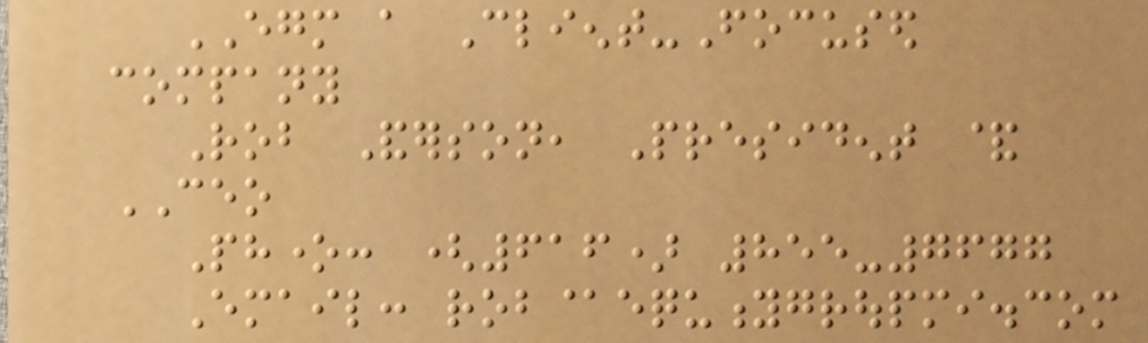EGM a Client-Focused
company
Rob Anderson, President &
CEO
Phone: (616) 855-7677
Email: rob@equitygroupmi.com
